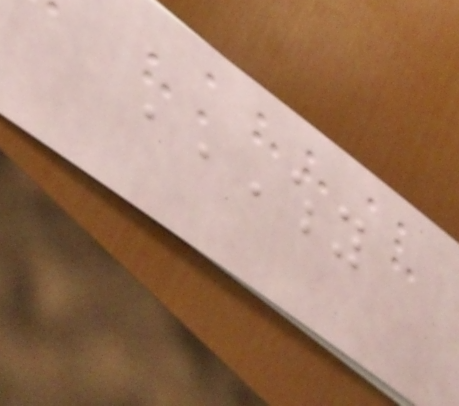WHY
